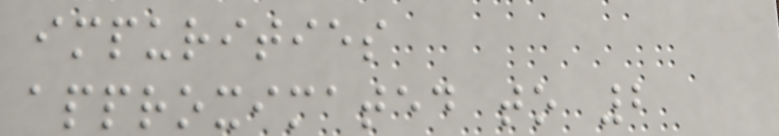impurities
approximated to 2
